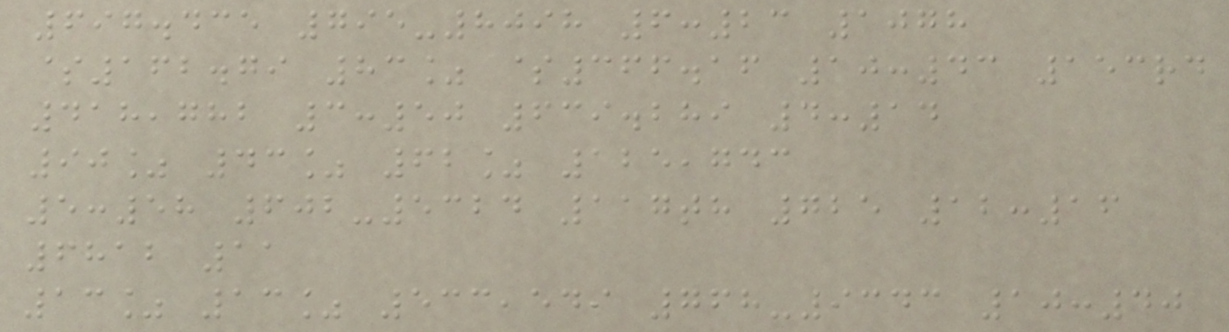697.435 795-8098 6:23 1078
$162.79 83% $366.16 10:43 153rd
418,782 3:50 639.289 4:14
90% 43% 62% 125,743
5:58 602-5324 117th 725 12:16
6812 11
13% 13% 533,549 768-9343 10:40
